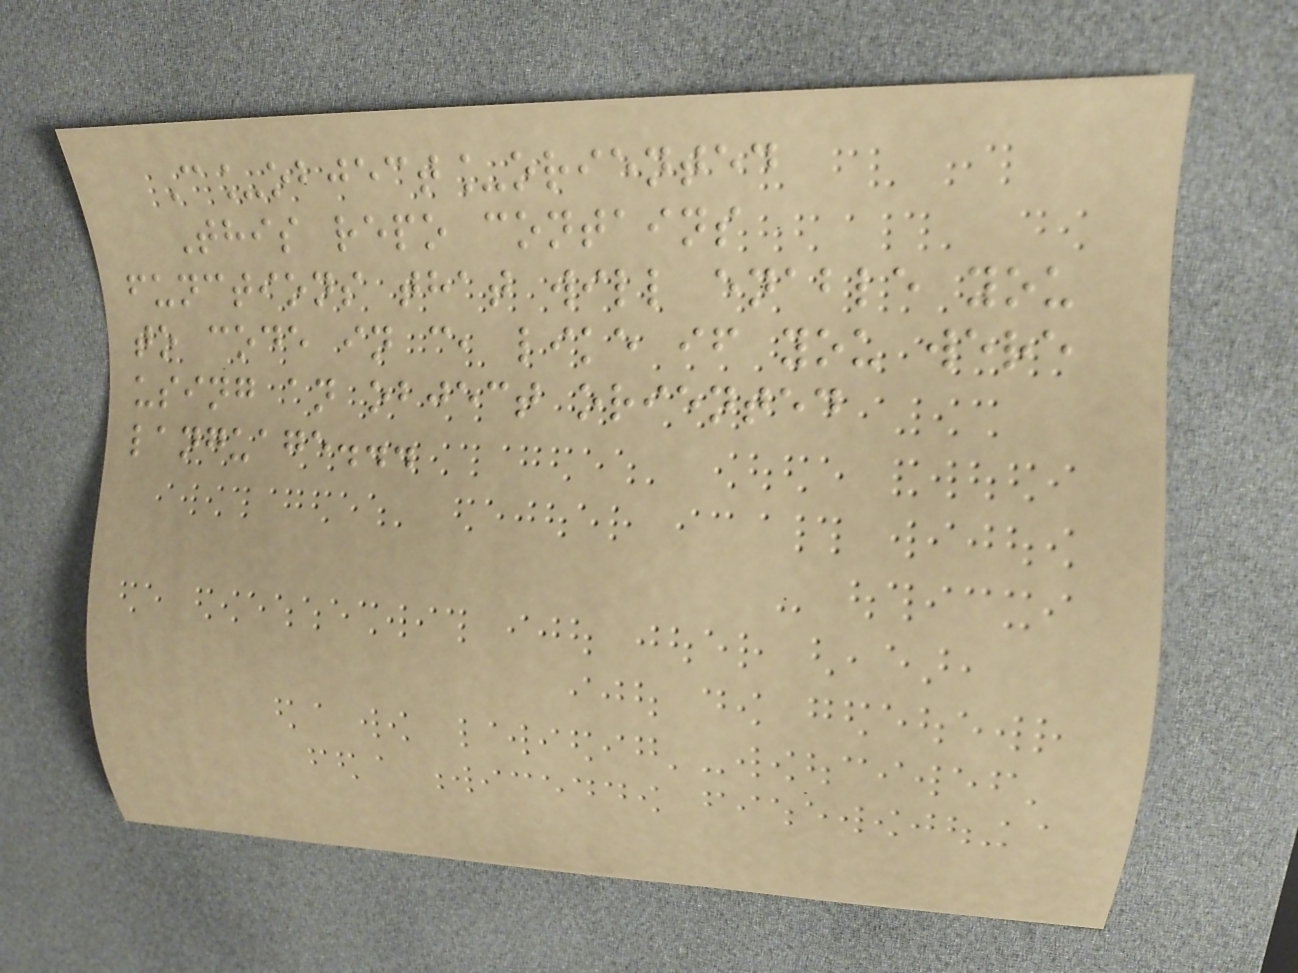C_object_oriented
This repo contains
functions that will enable you
to code in c, like if you were
using an object oriented
language...
